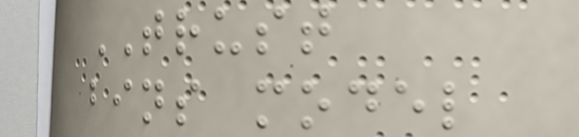TRUST
bins model
